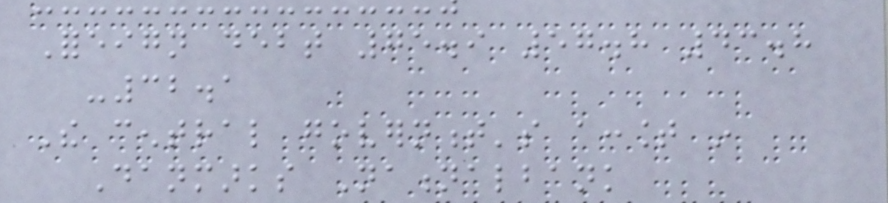Foreign debt 75.9 57.8 43.8
-32.1
The central government's account in
Danmarks Nationalbank
